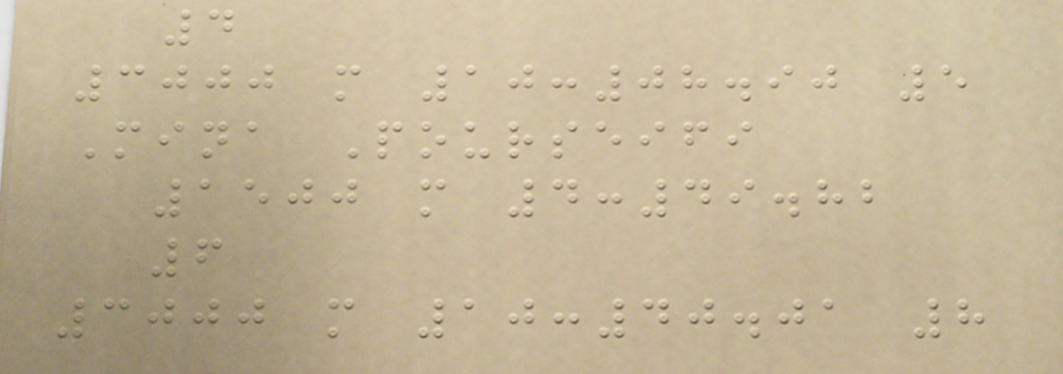4
3000 m 10:08.90 5
Mina Pourseifi
1500 m 4:49.82
6
3000 m 10:40.01 8
